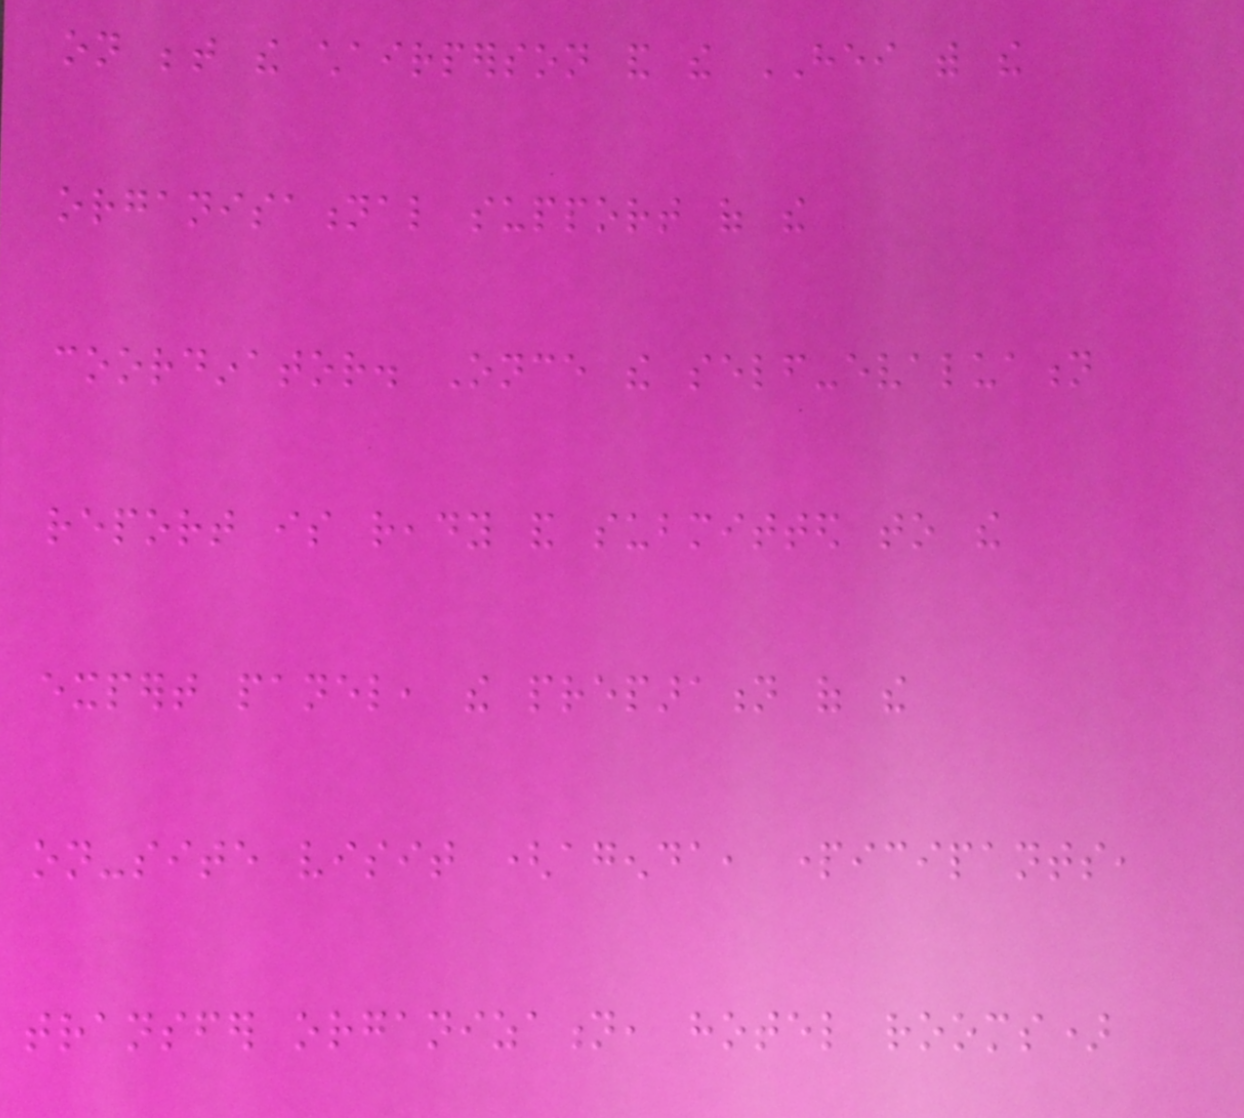on between the chairperson and the HEI with the
organisational support of the
coordinator. Once the self-evaluation
report is ready and submitted to the
expert panel, the preparation of the
on-site visit (agenda, participants,
transfer organization, hotel rooms)
